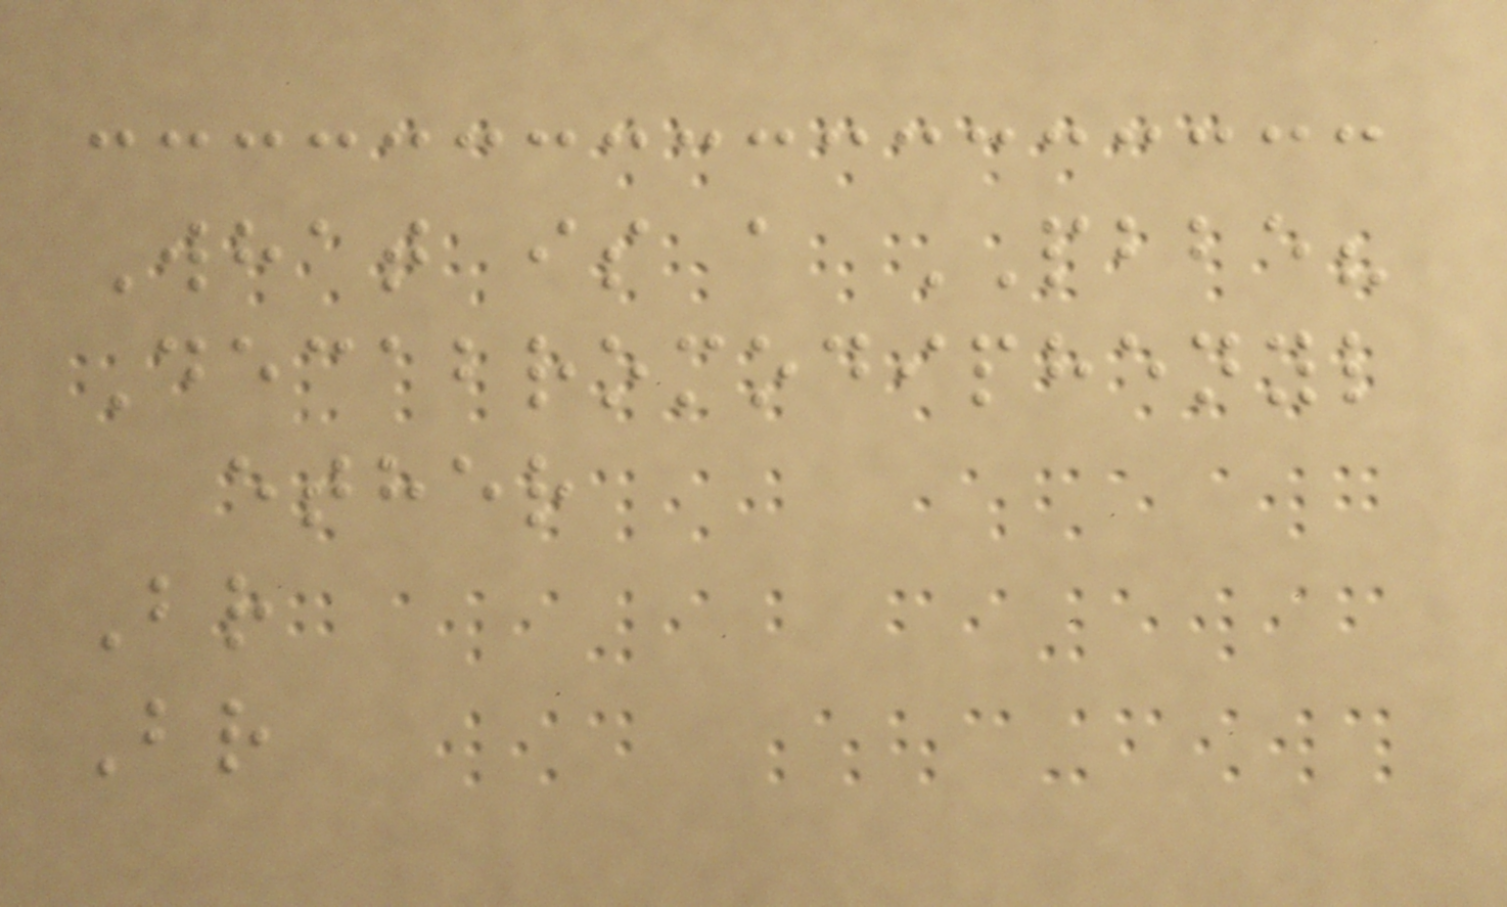What is a PBBE?
Decabromodiphenyl
ether
Br
Br
